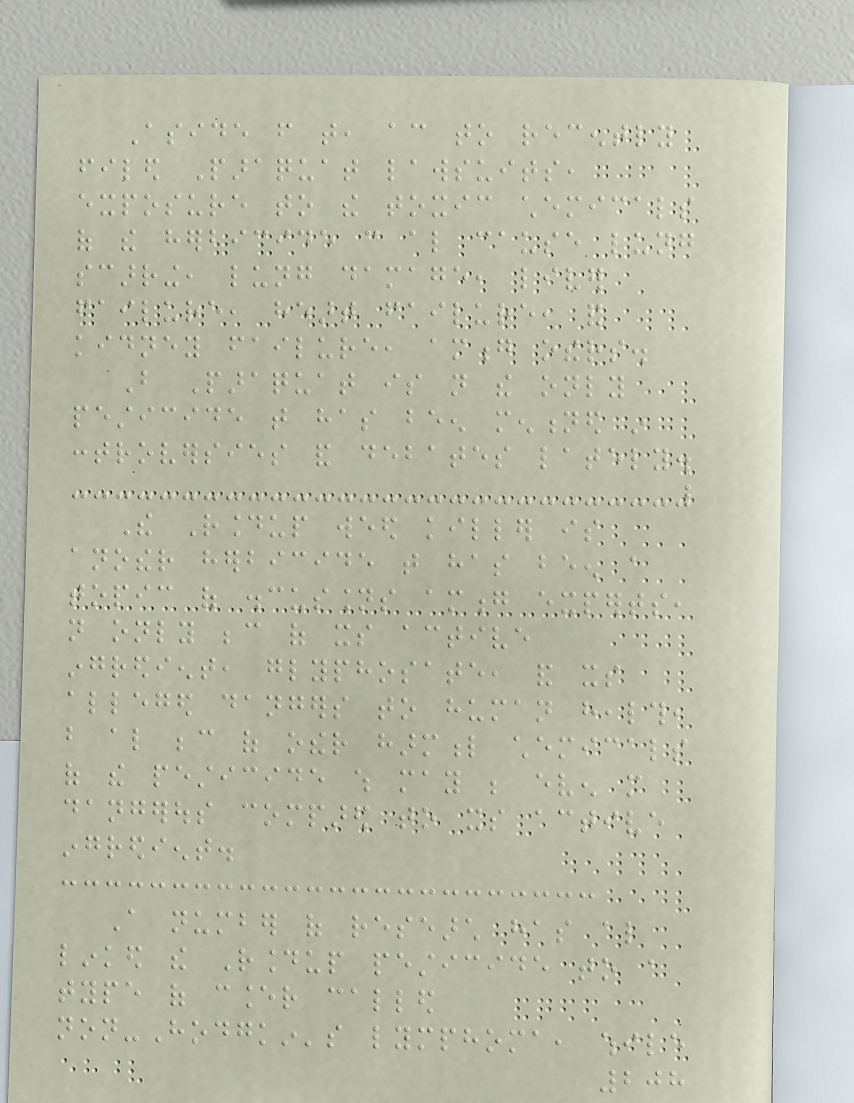Aside from that, according to recently
filed Paraquat lawsuits,
exposure to the toxic chemicals
of the herbicide can also cause lung
scarring, lung damage, liver
failure, heart failure, and
kidney failure, among others.
But Paraquat is not the only
pesticide that has been mentioned in
controversies and debates lately.
The Roundup weed killer is
another herbicide that has been a
topic of discussions among experts,
not only because of its active
ingredient, glyphosate, and its
alleged dangers to human health,
but also because of other harmful chemicals
of the pesticide which may be even more
dangerous compared to its active
ingredient.
A number of research has also
linked the Roundup pesticide to a
type of cancer called
non-Hodgkin's lymphoma, while
208
